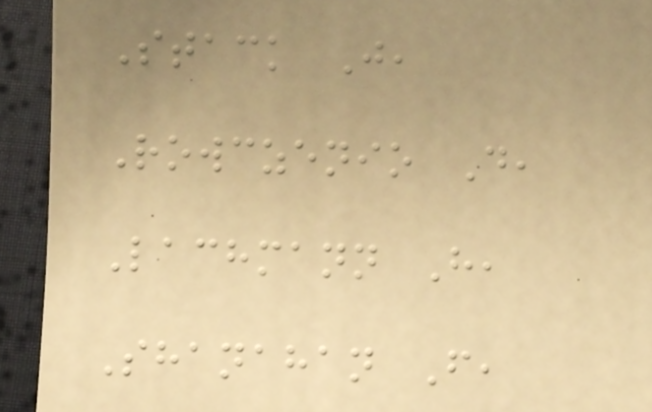Stack J,
Rowczenio D,
Lachmann H,
Shanahan F,
